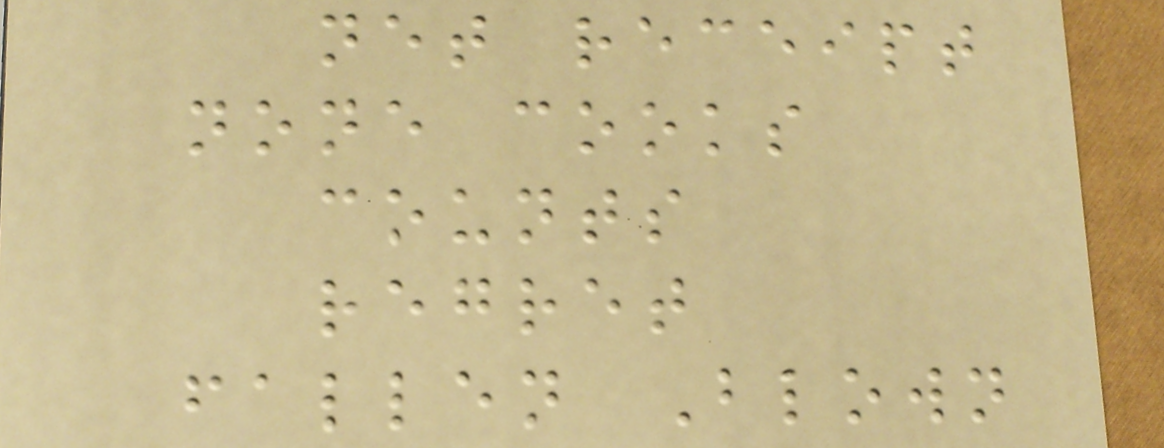net receipt
none cooks
counts
regret
fallen Blown
